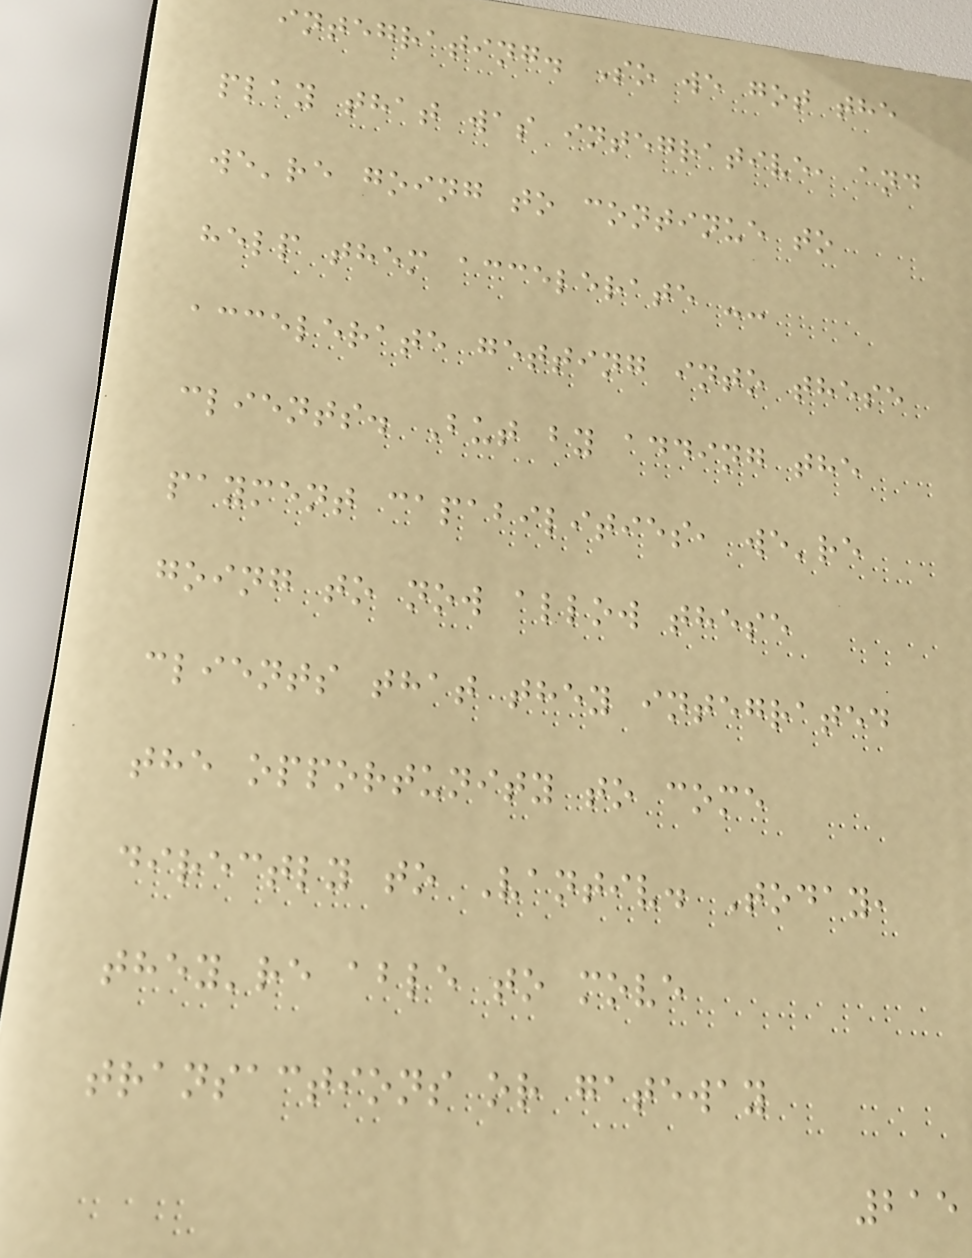integrating. So we got the
play that was integrative, and
we're going to continue to
help them accelerate --
accelerate getting into these
clients. But by adding the
payment capabilities, we're
going to now allow these
clients that they integrated
the opportunity to come
directly to Vantiv. Today,
they're able to move
transactions or gateway
215
